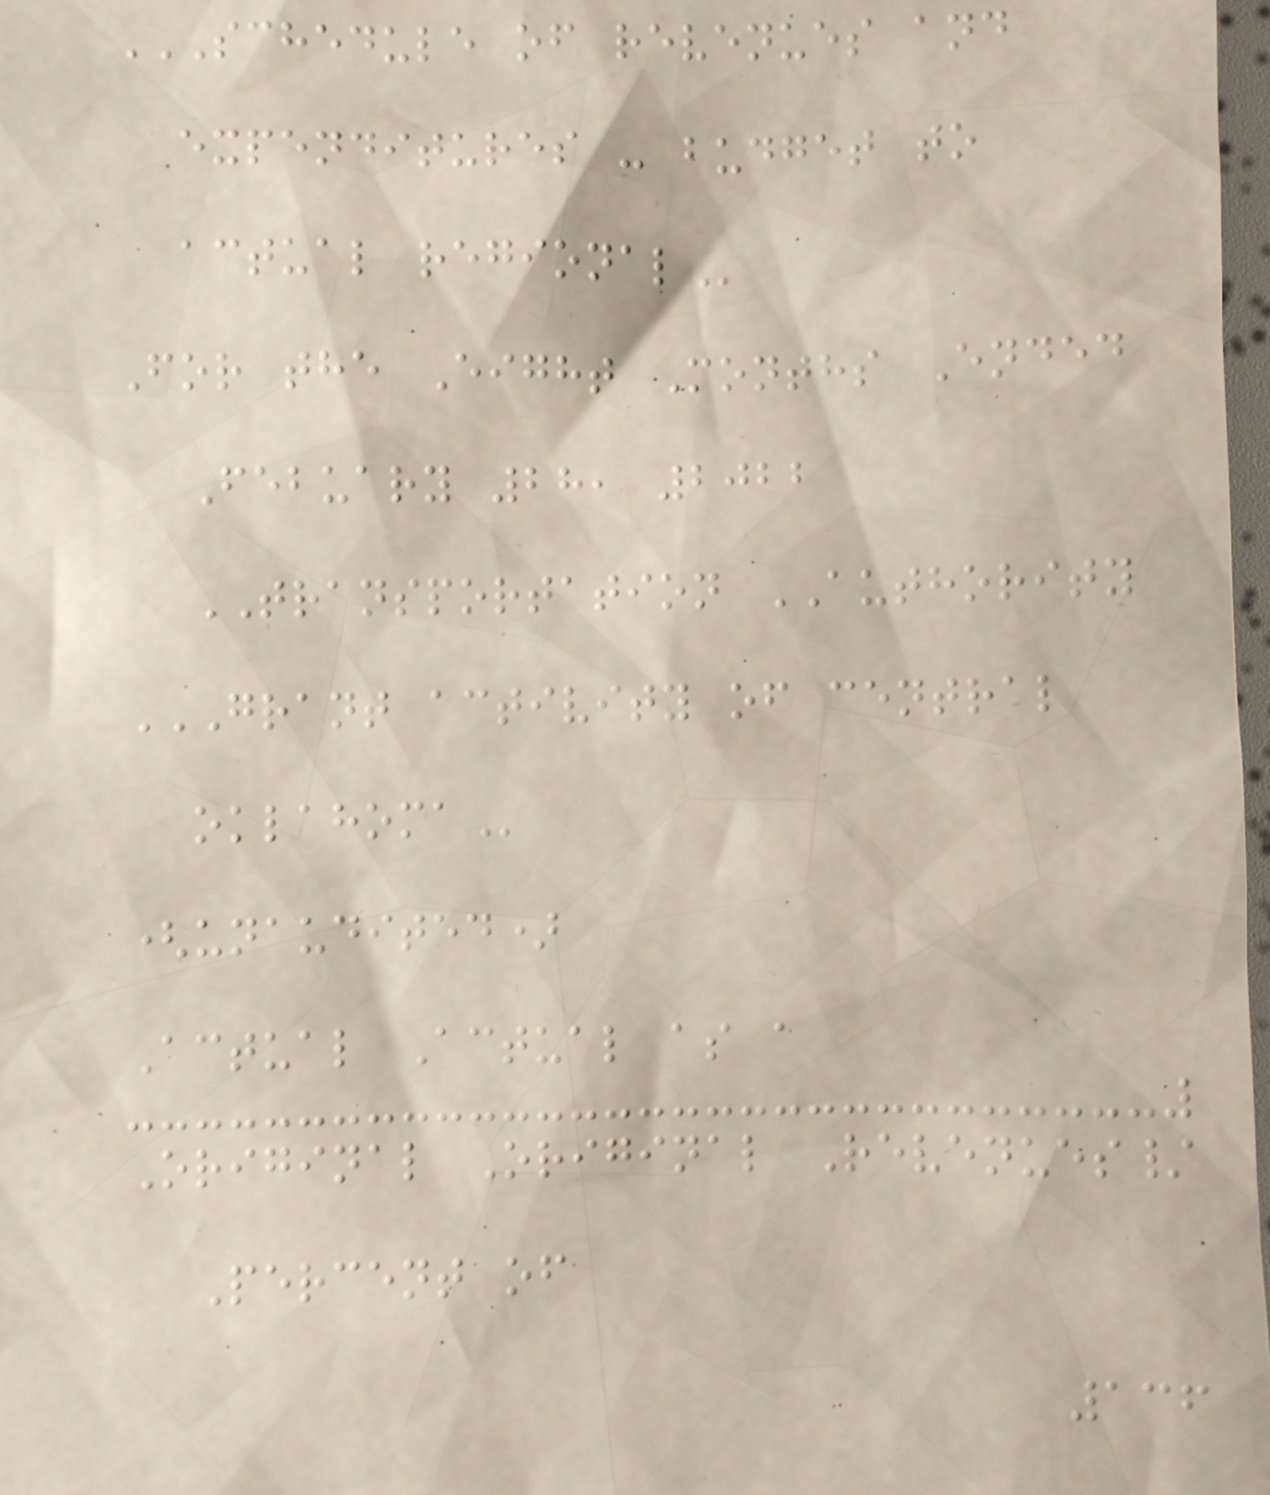SCHEDULE OF REVENUES AND
EXPENDITURES - BUDGET TO
ACTUAL REGIONAL
For the Eight Months Ended
Febuary 28, 2022
TRANSPORTATION AUTHORITY
GRANT ACTIVITY OF CENTRAL
OKLAHOMA
(unaudited)
Actual Actual as a
Original Original Revenues/
Percent of
136
